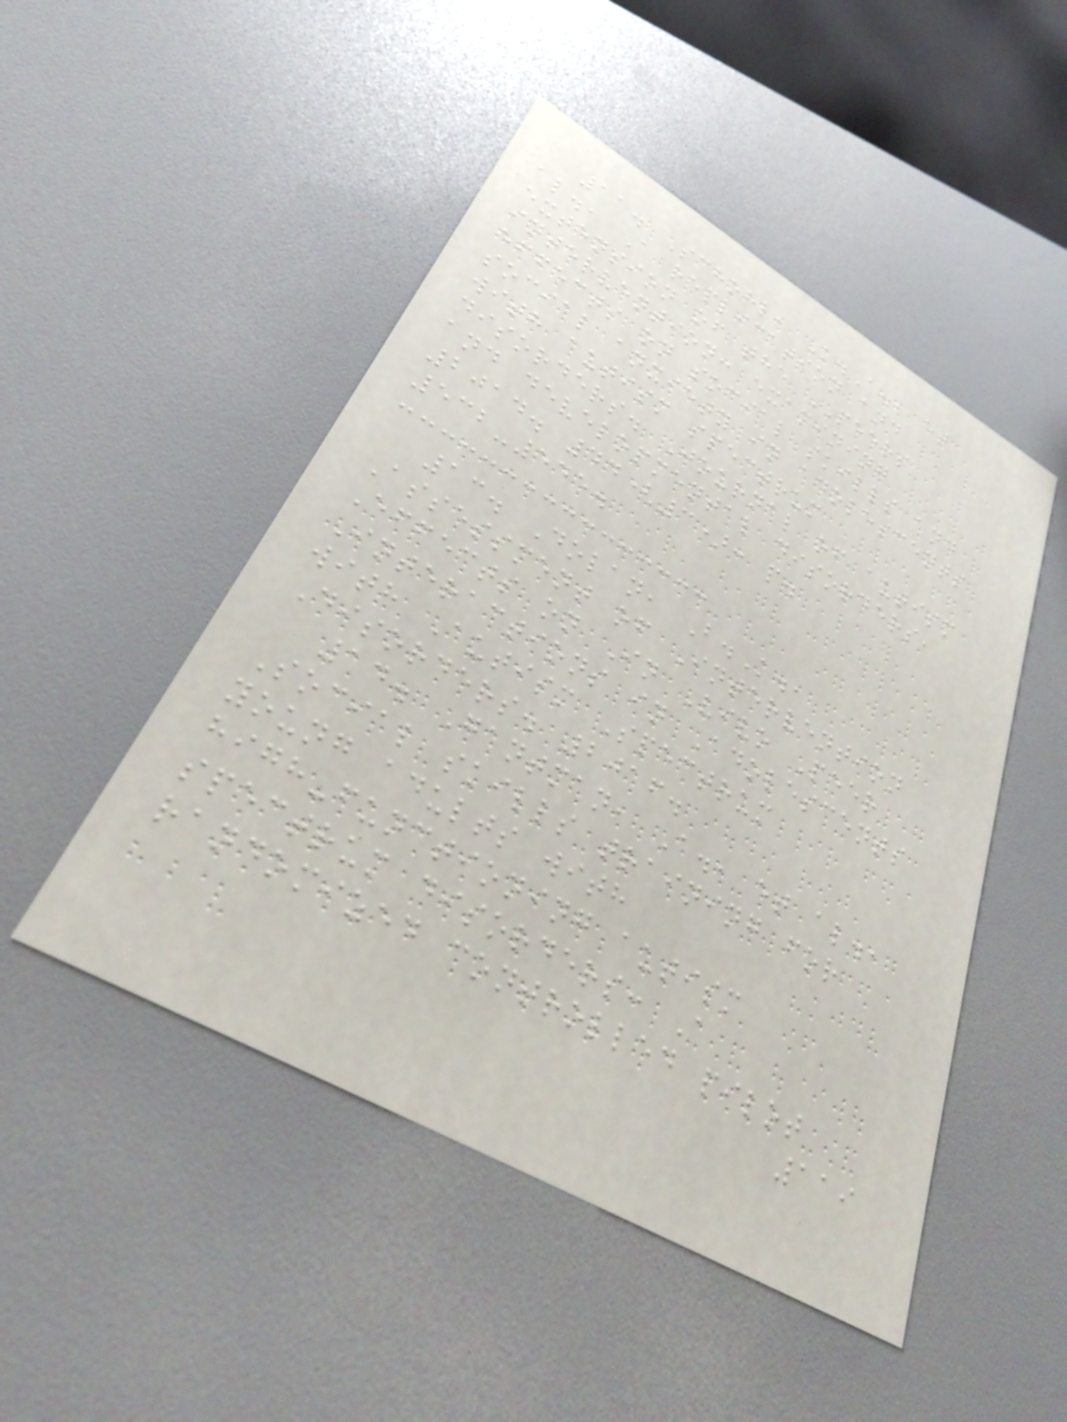11. Schohl, K.A., et
al., A replication and
extension of the PEERS
intervention: examining
effects on social skills and
social anxiety in adolescents
with autism spectrum
disorders. Journal of autism
and developmental disorders,
2014. 44(3): p.
532-545.
13. Dolan, B.K.,
Assessment of Intervention
Effects on In Vivo Peer
Interactions in Adolescents
with Autism Spectrum
Disorders. 2016.
14. Gantman, A., et al.,
Social skills training for
young adults with
high-functioning autism
spectrum disorders: A
randomized controlled pilot
119
